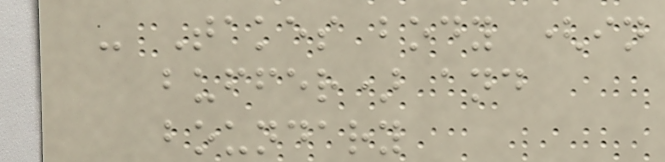- Takes body (in
buffer) and
boundary
